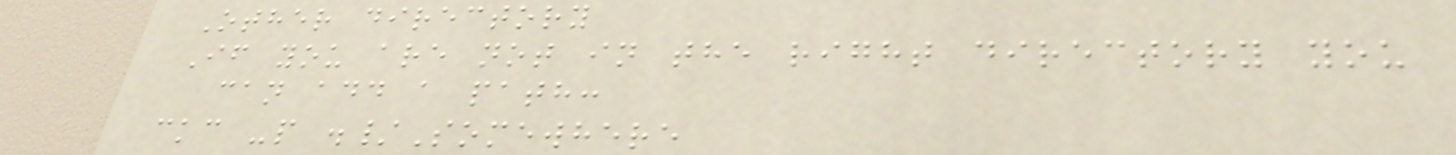Other directory
If you are not in the right directory you
can add a path:
ckc -p ./Somewhere
